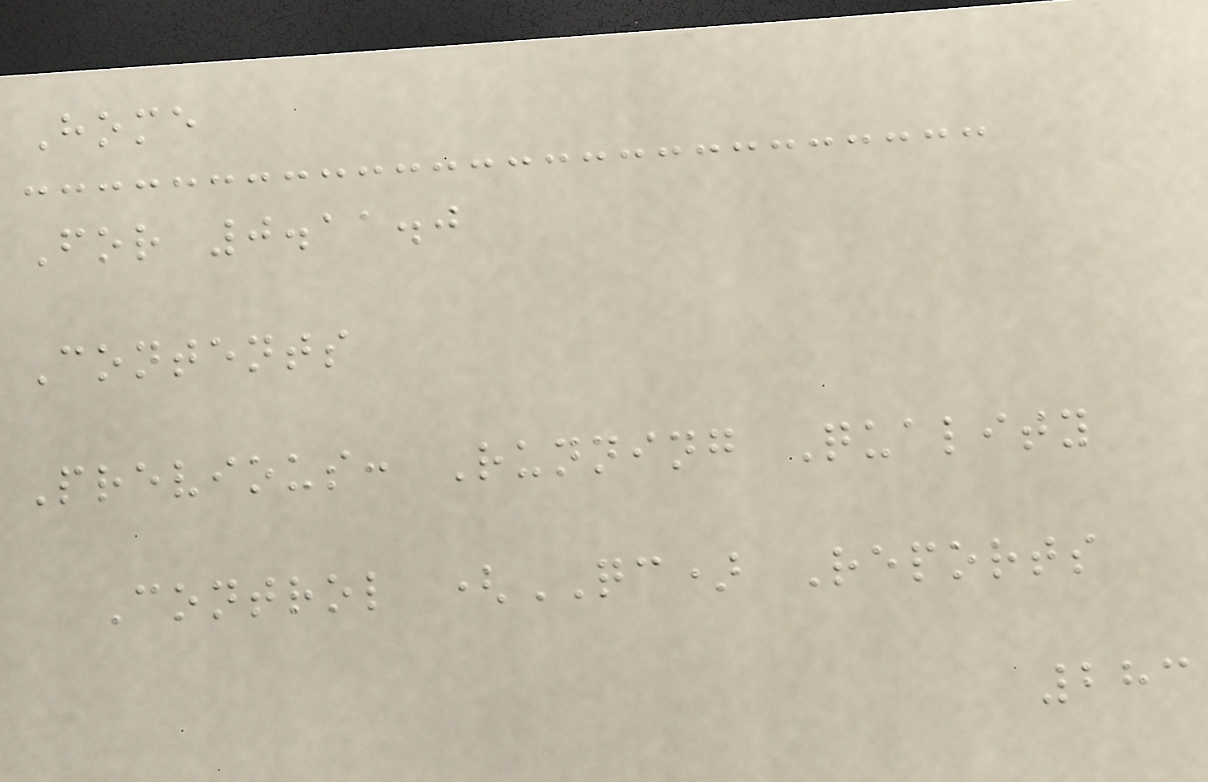Home
For 0.11.0
Contents
Previous: Running Quality
Control (QC) Reports
283
